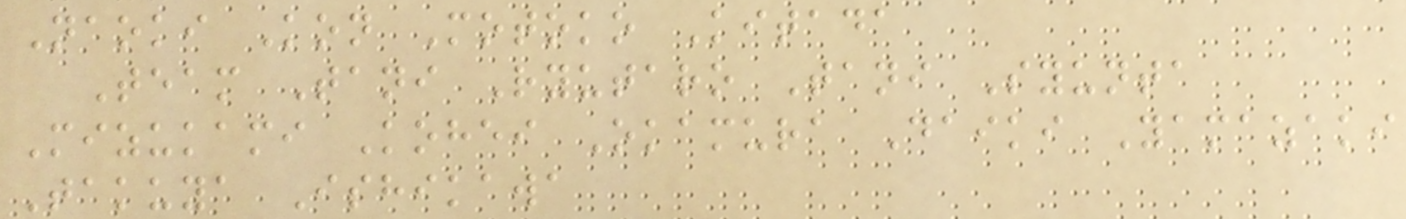Naoki Kon Motoko Kitada
Team Tani Ryutaro Tani Syunta
Mizukami Kohei Okamura Daiki Yamazaki
Takuya Ishikawa
